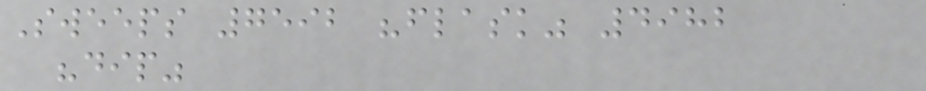Sweeps 7592 "flask" 4982
"dip"
